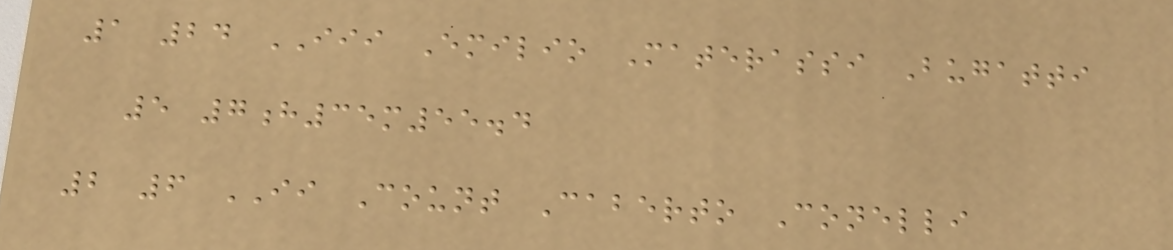1 24 III Emilio Materassi Bugatti
5 7h35m55.4
2 6 II Count Caberto Conelli
